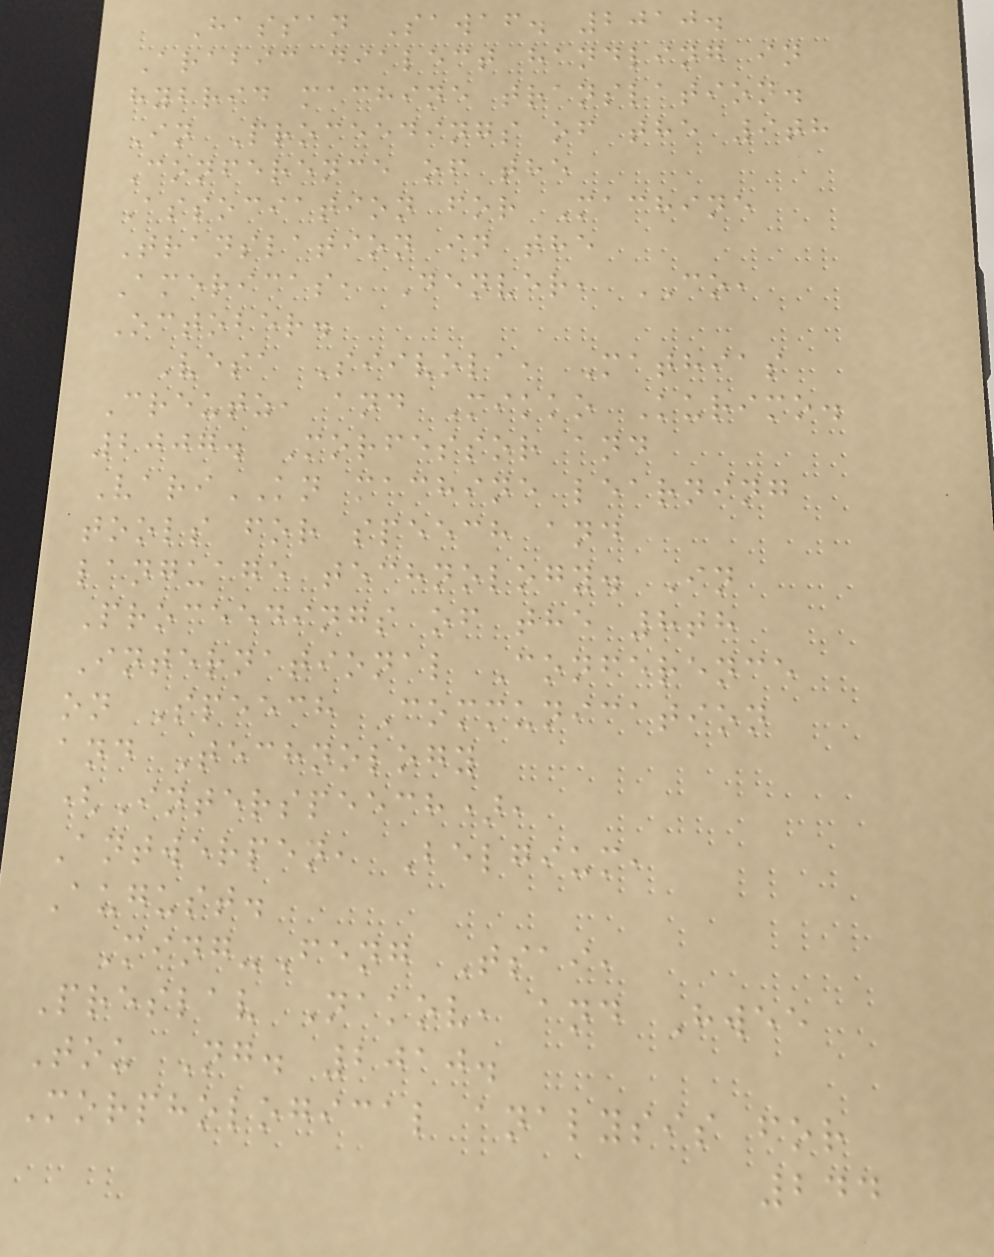Hassan Sawaf. 2010.
Arabic dialect handling in
hybrid machine translation.
In Proceedings of the 9th
Conference of the
Association for Machine
Translation in the
Americas, Denver, CO,
October.
Vesa Siivola, Mathias
Creutz, and Mikko Kurimo.
2007. Morfessor and
VariKN machine learning
tools for speech and
language technology. In
Proceedings of the 8th
International Conference
on Speech Communication
and Technology
(Interspeech),
Antwerpen, Belgium,
August.
Ming-Feng Tsai,
Preslav Nakov, and Hwee
Tou Ng. 2010.
Morphological analysis for
244
